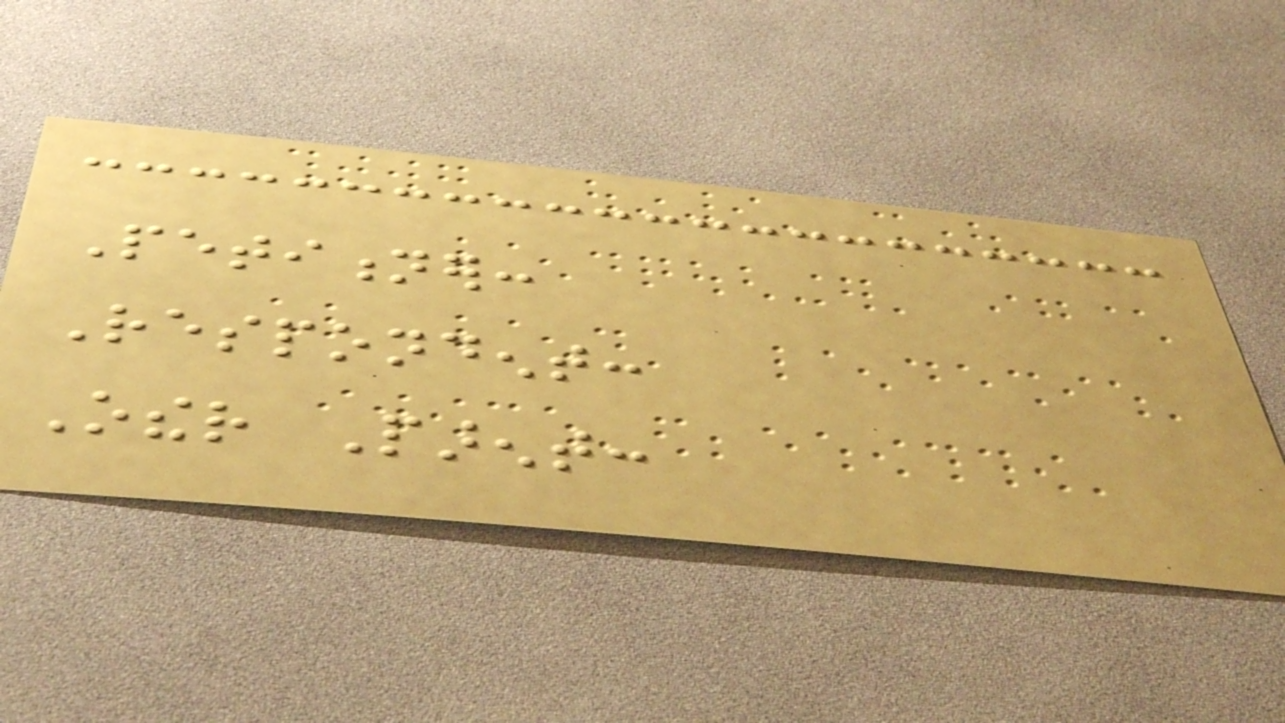Petitioner:
Respondent:
Other Parent:
